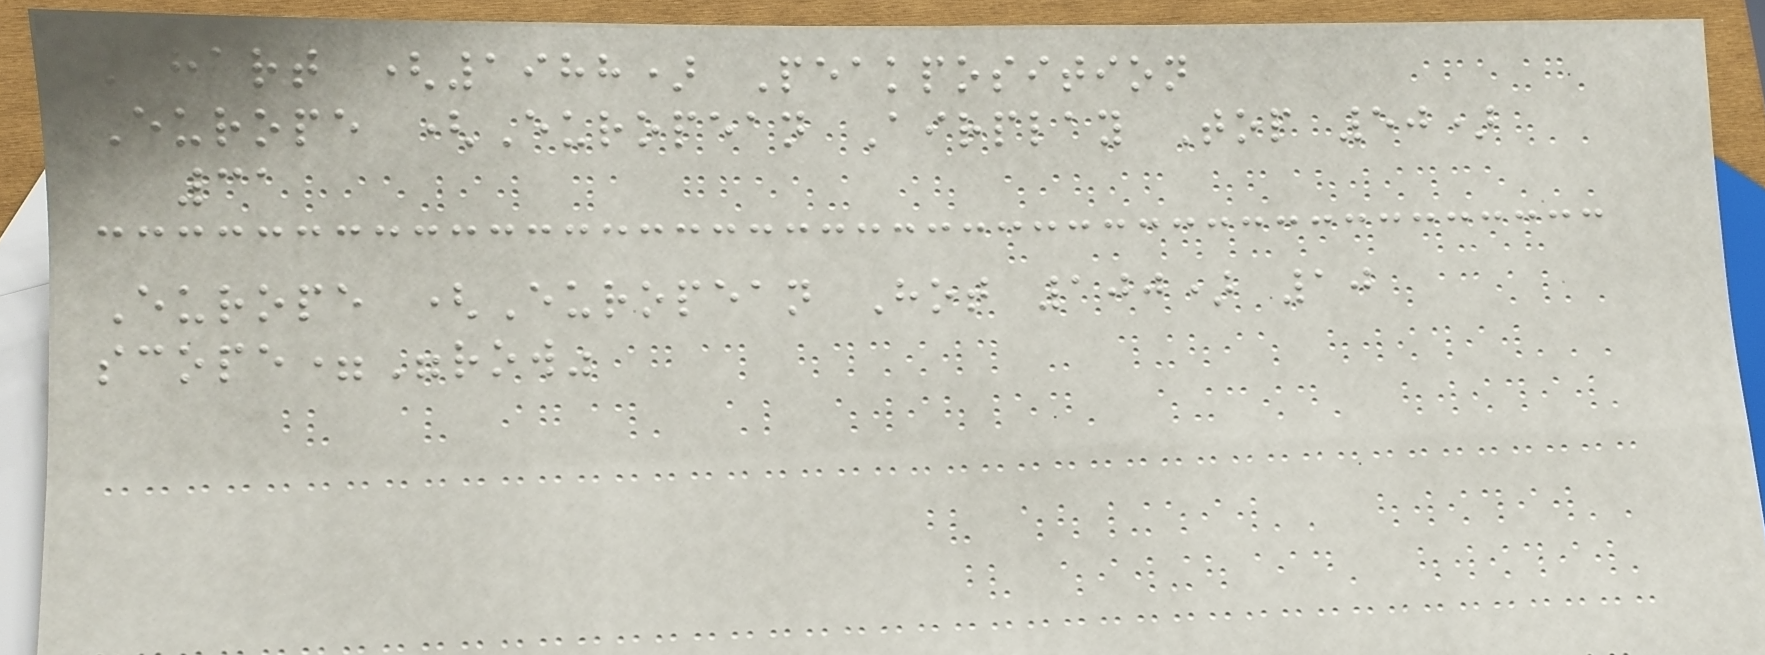Chart (1988) Peakposition
Europe (European Airplay Top 50)
31
Europe (European Hot 100) 10
scope="row"
